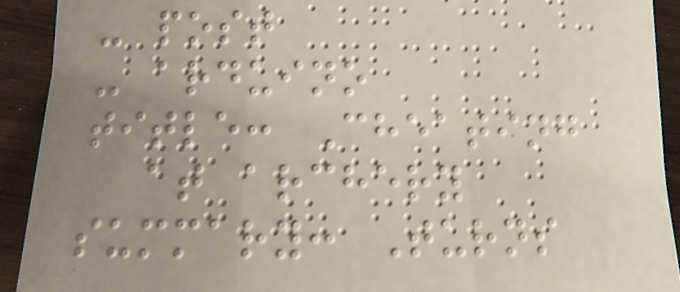- post
- arduino
title: Cheating
at archery
summary: Turns
